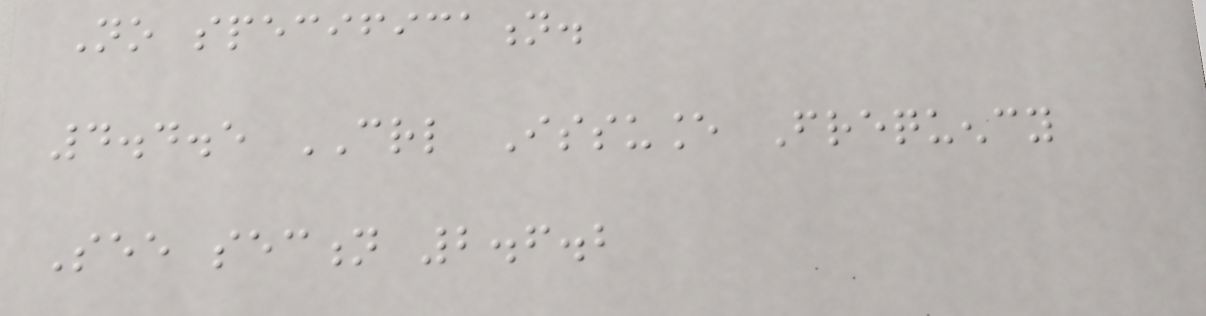No specification.
4.4.5 CRL Issuance Frequency
See section 2.6.2
